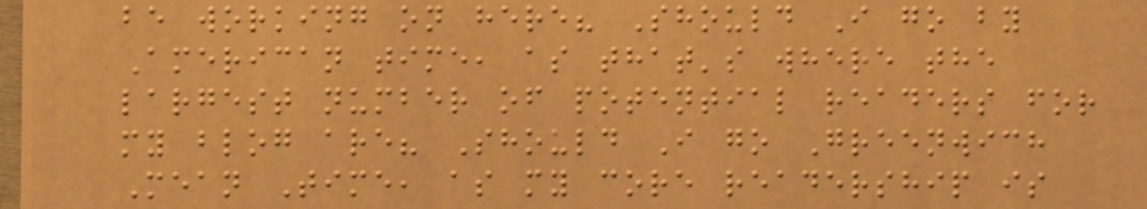be working on here? Should I go by
American time, as that's where the
largest number of potential readers for
my blog are? Should I go Greenwich
Mean Time, as my core readership is
